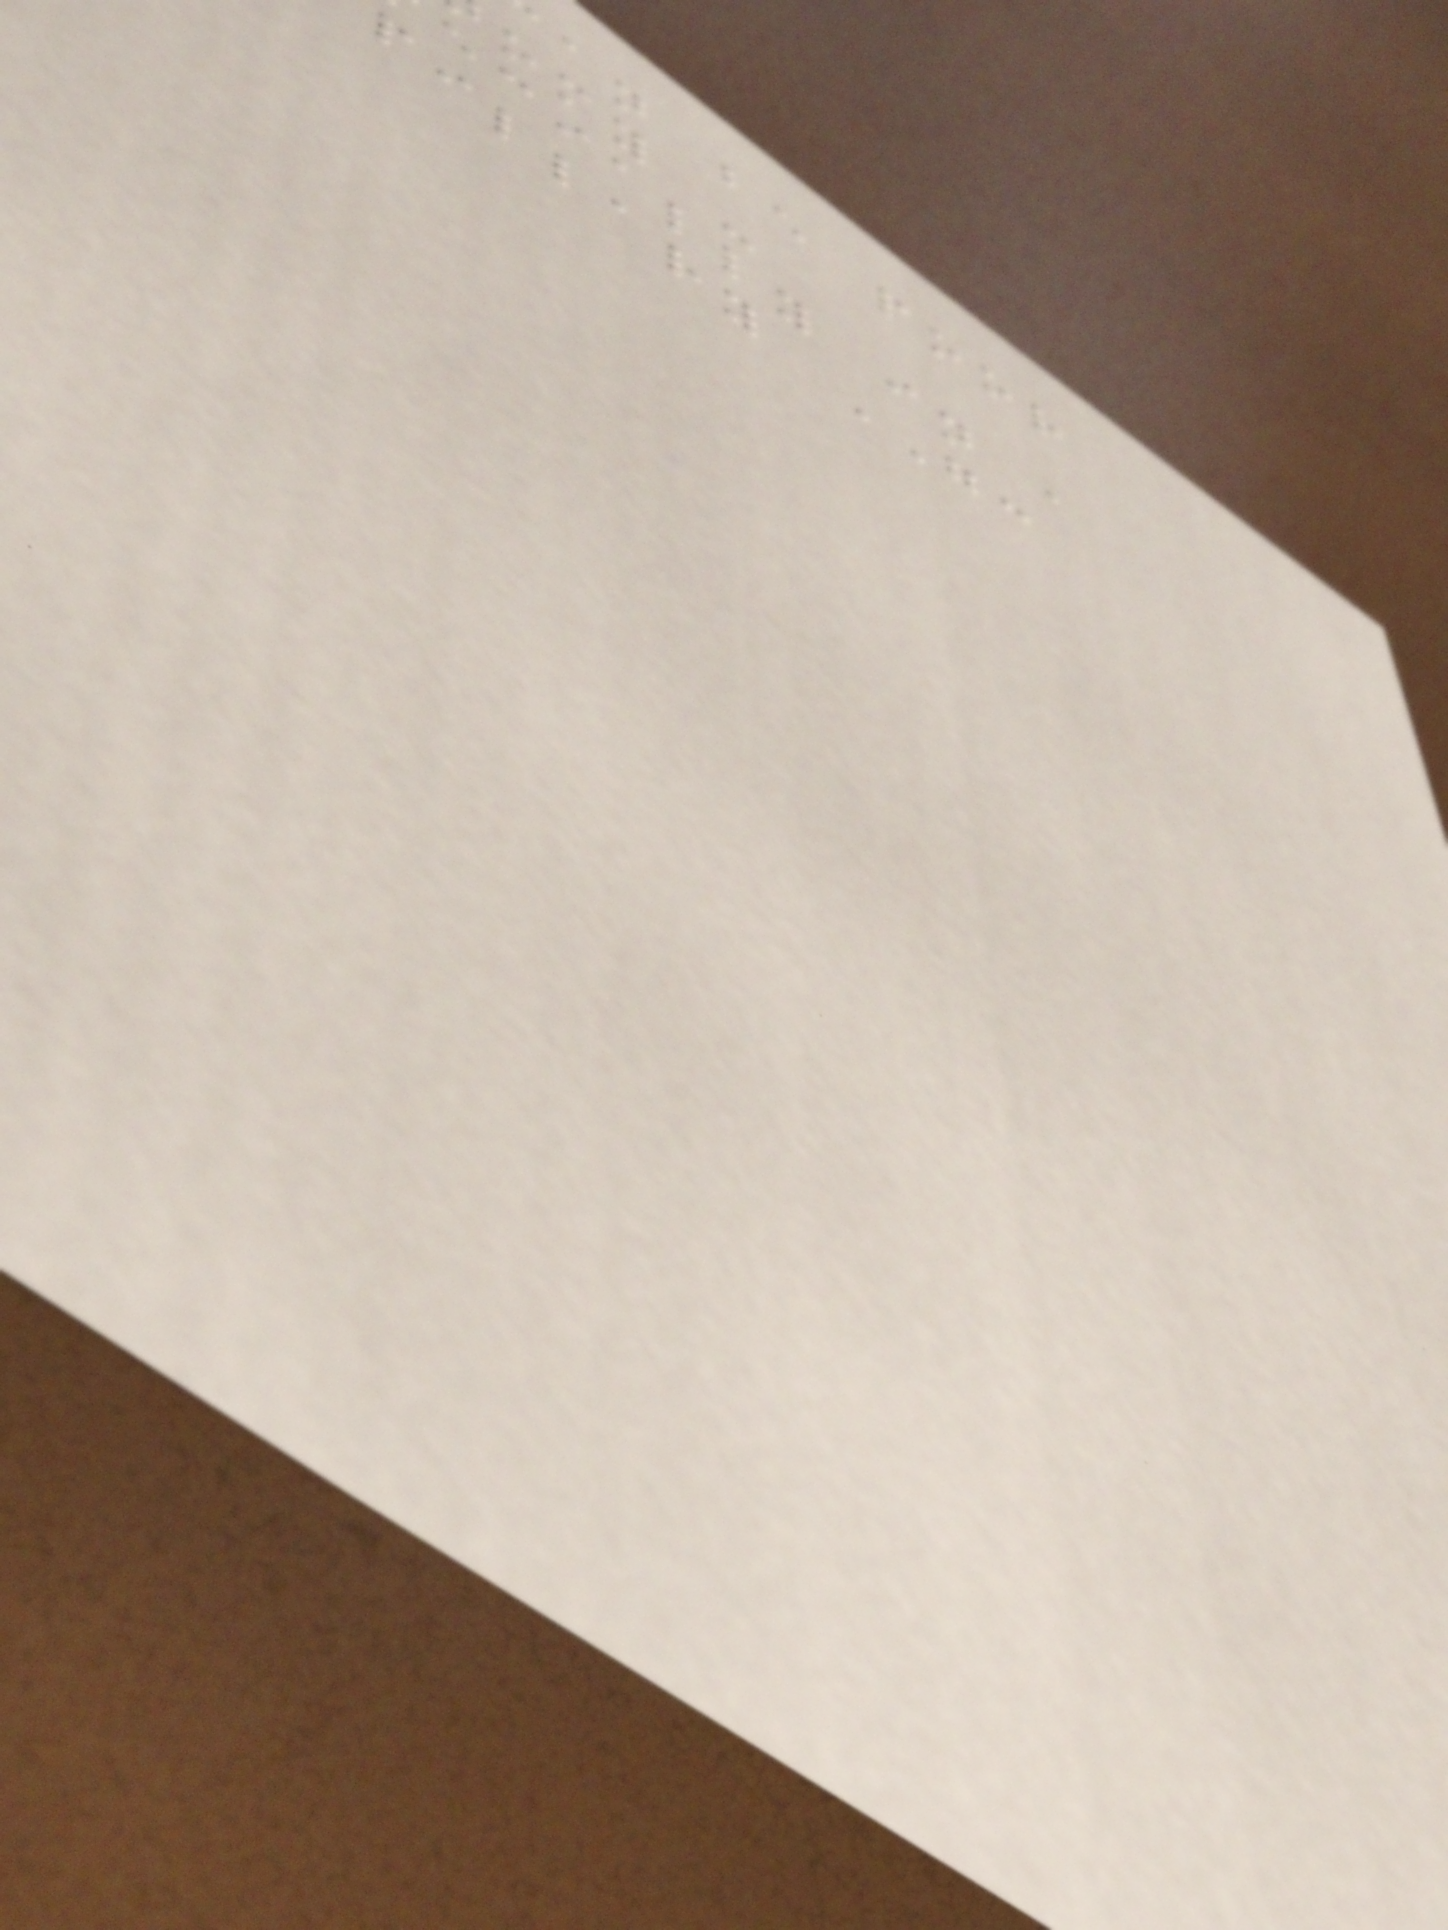an be poor
omy -
ecially in a
pillary GC
